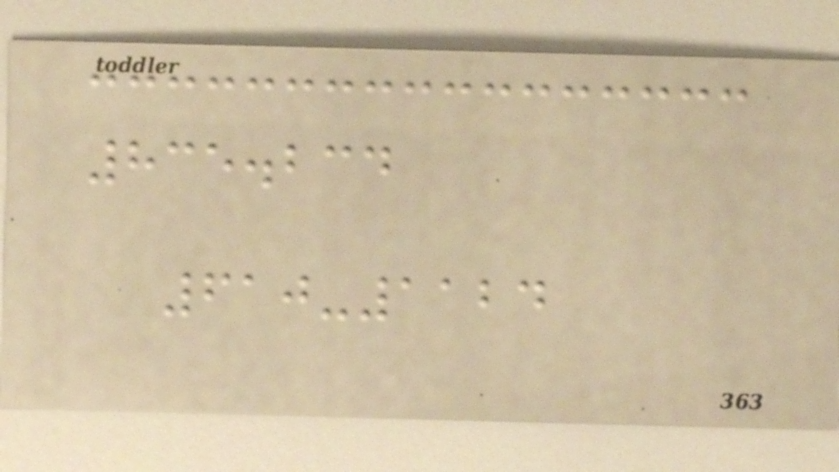835.234
610-1124
